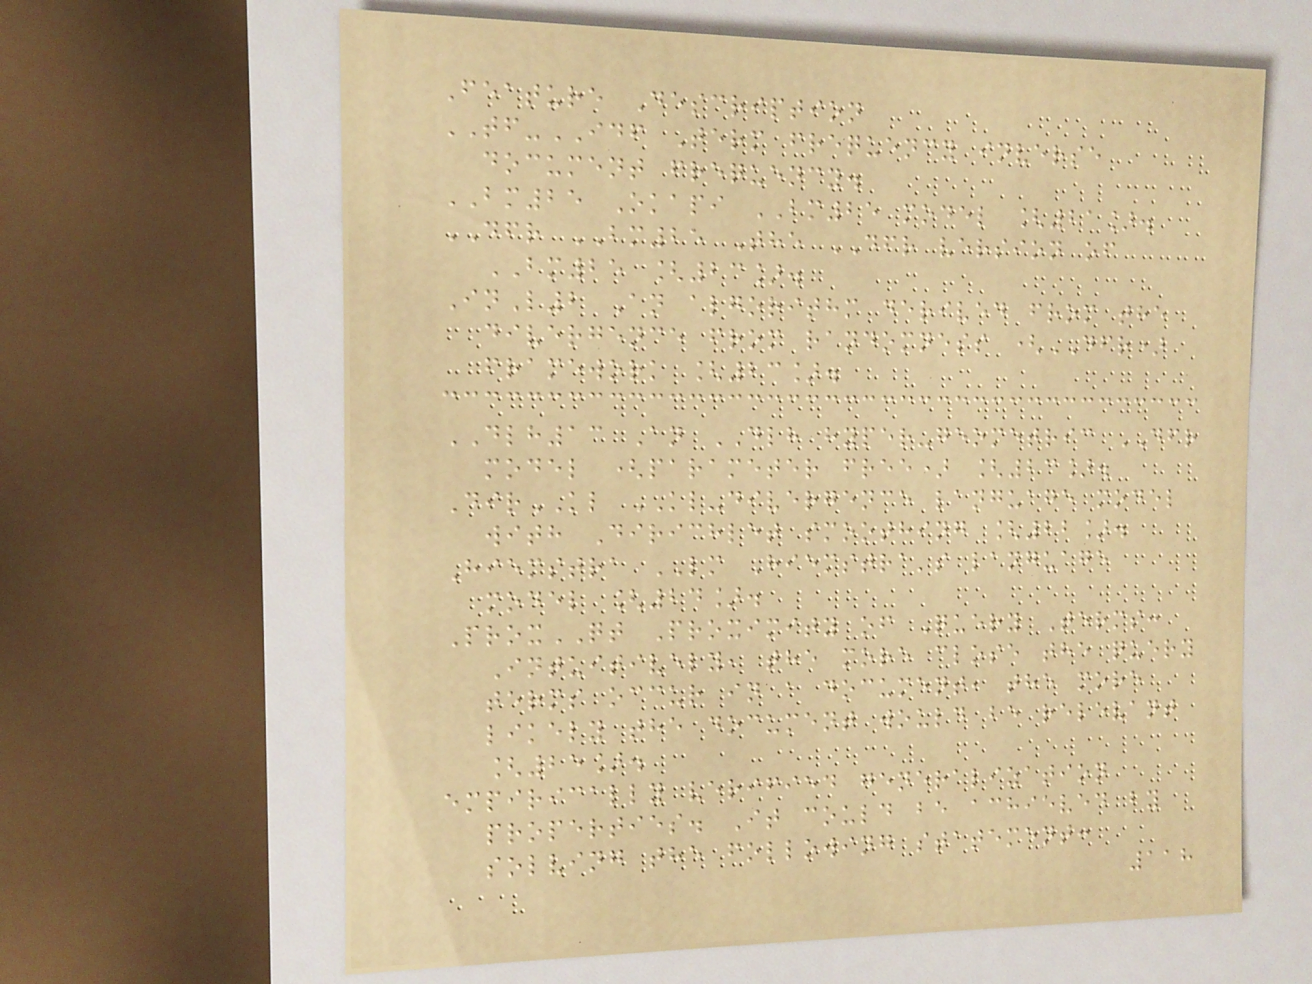Feature Description
TF-IDF Term frequency inverse
document frequency.
BM25 Okapi BM25 model [21].
DFR BM25 The DFR version of
BM25 [23].
InL2 An algorithm derived from the
divergence from randomness (DFR)
framework [23].
DLH13 An DLH hyper-geometric DFR
model (parameter free) [23].
DirKL KL-divergence language model
with Dirichlet smoothing [22].
Hiemstra LM Hiemstra's language
model [24].
ProxQT Proximity of Query Terms:
Intuitively, the more close the query
terms occur in a document, the more
likely the document would be relevant
[25].
empirically verified generalization
properties. It could be achieved by
solving the following statement:
118
